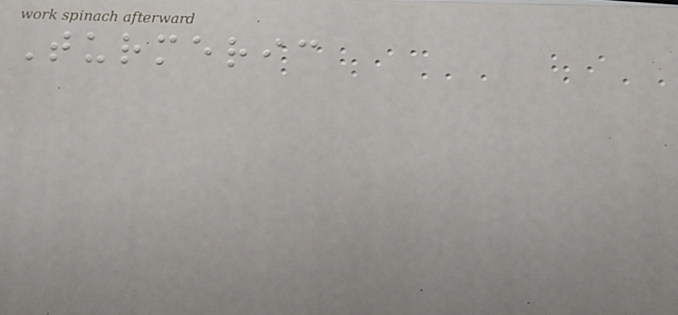Turmeric
